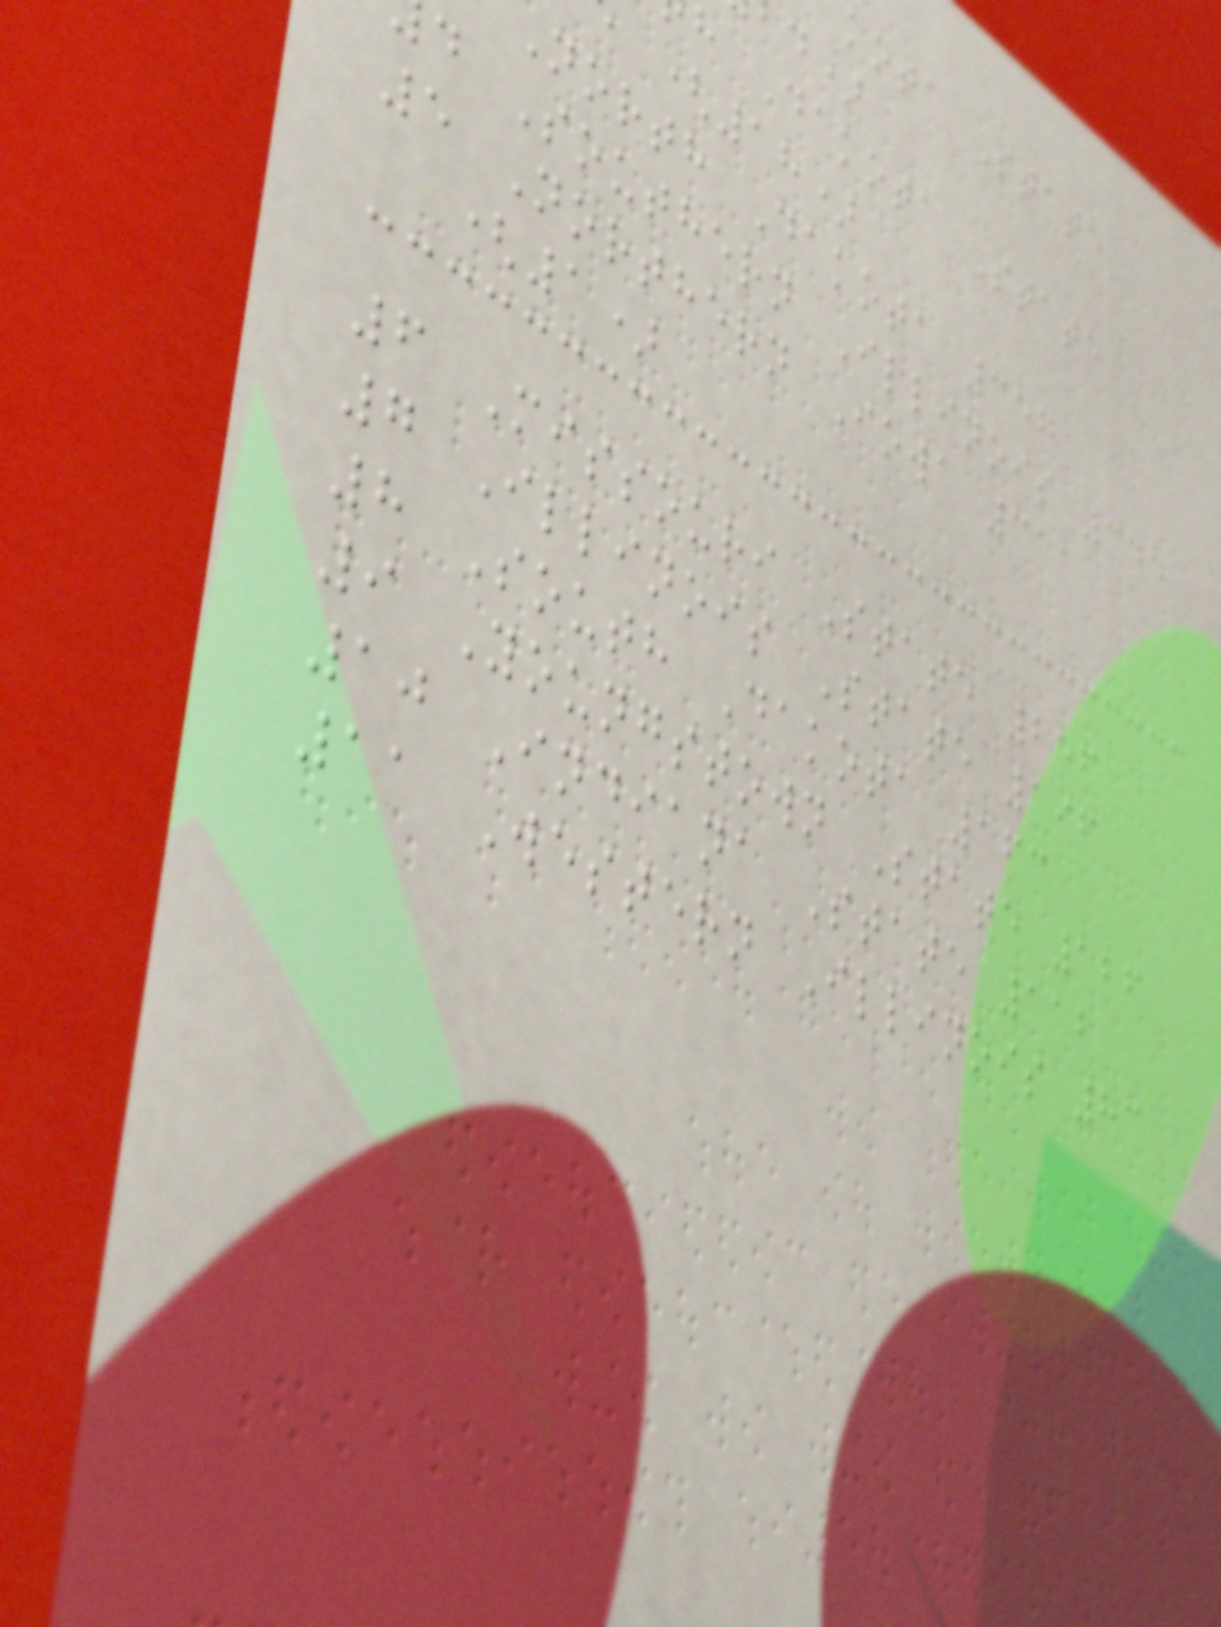kota State
h Dakota State
(18)
North Dakota 357
d Southern Illinois 345
5 Northern Iowa 311
(1)
6 Missouri State 256
7 Illinois State 196
8 South Dakota 163
9 Youngstown State 126
10 Indiana State 112
11 Western Illinois 83
